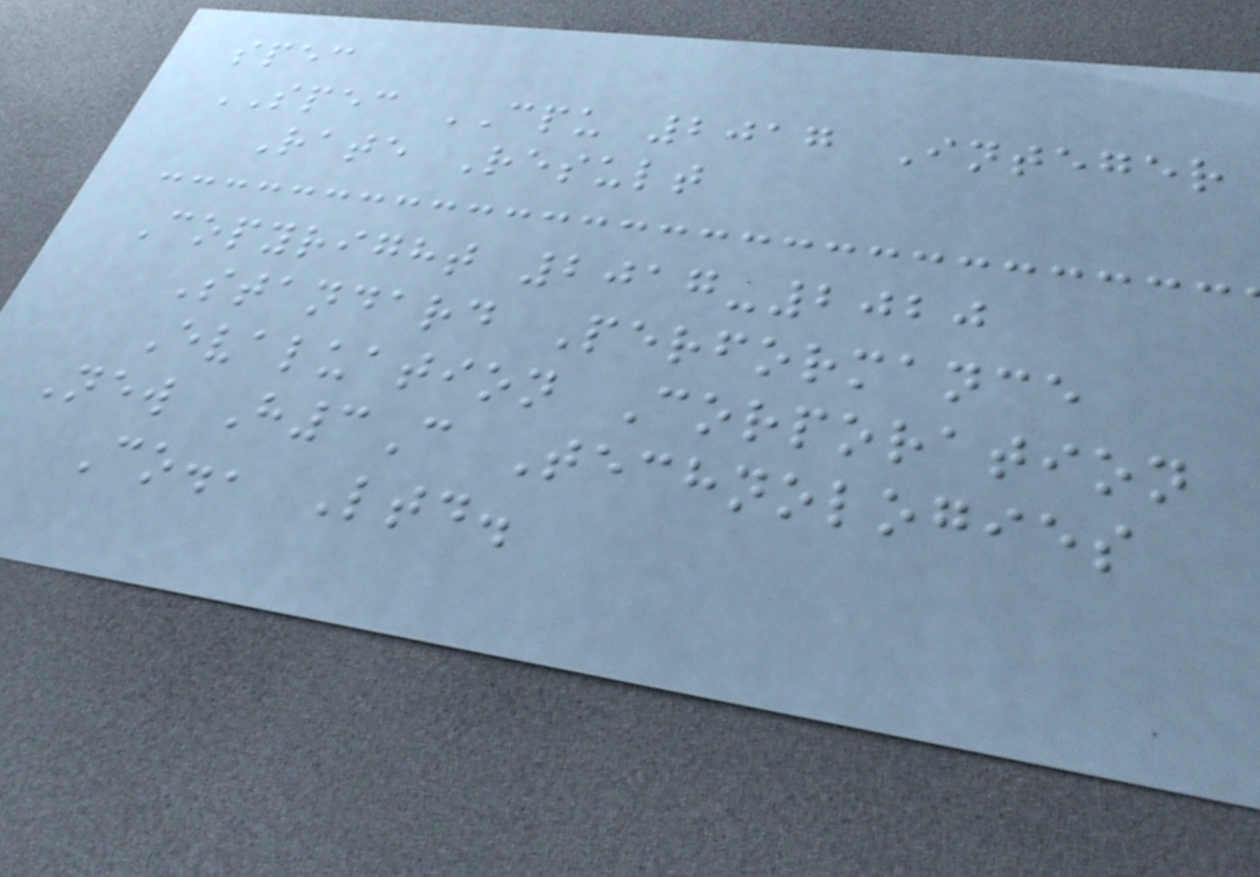spec
SPEC CPU 2017 Integer
Rate Result
Copyright 2017-2020
Standard Performance
Evaluation Corporation
New H3C Technologies
Co., Ltd.
